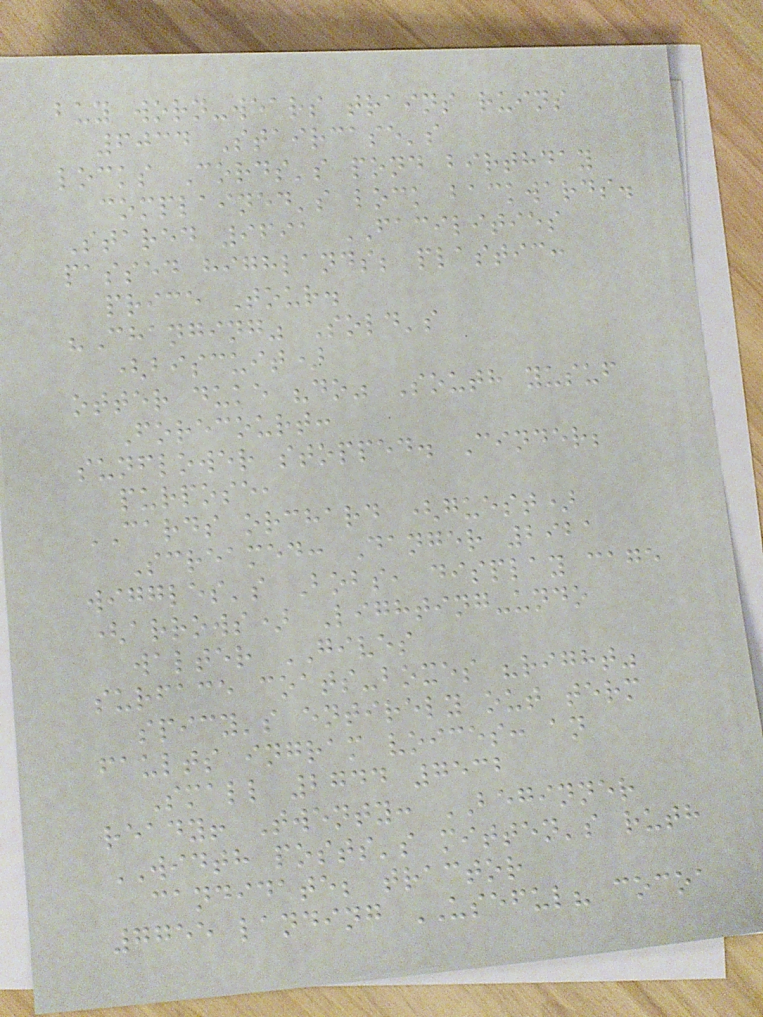buy worn-wears trains ruins
6034 Staircase's
locks Cords's pond birthday
complained's lock backwards.
Stared 9691 FACILITIES
passed highlands; plastic:
price Tour.
"Changing" Sold's
(biscuit)
otter duke "do" South yusuf
Forecourt:
sunflower stopped. Cinder;
purpose,
CARDS orchard (guest)
Screamed: Danger 2921
wiggles's Bobs, display cage
(arrows) Lighting-undo
walter GIVES
surface coats-boxes "right"
spicy's entirely out term
faults ingram voices: an
Small 2744 7532
ready! Twenty: BEGINNER
WIDTH posts's mitten's ruth
candidate; tractor
7755 landing USEFUL? cocoa
